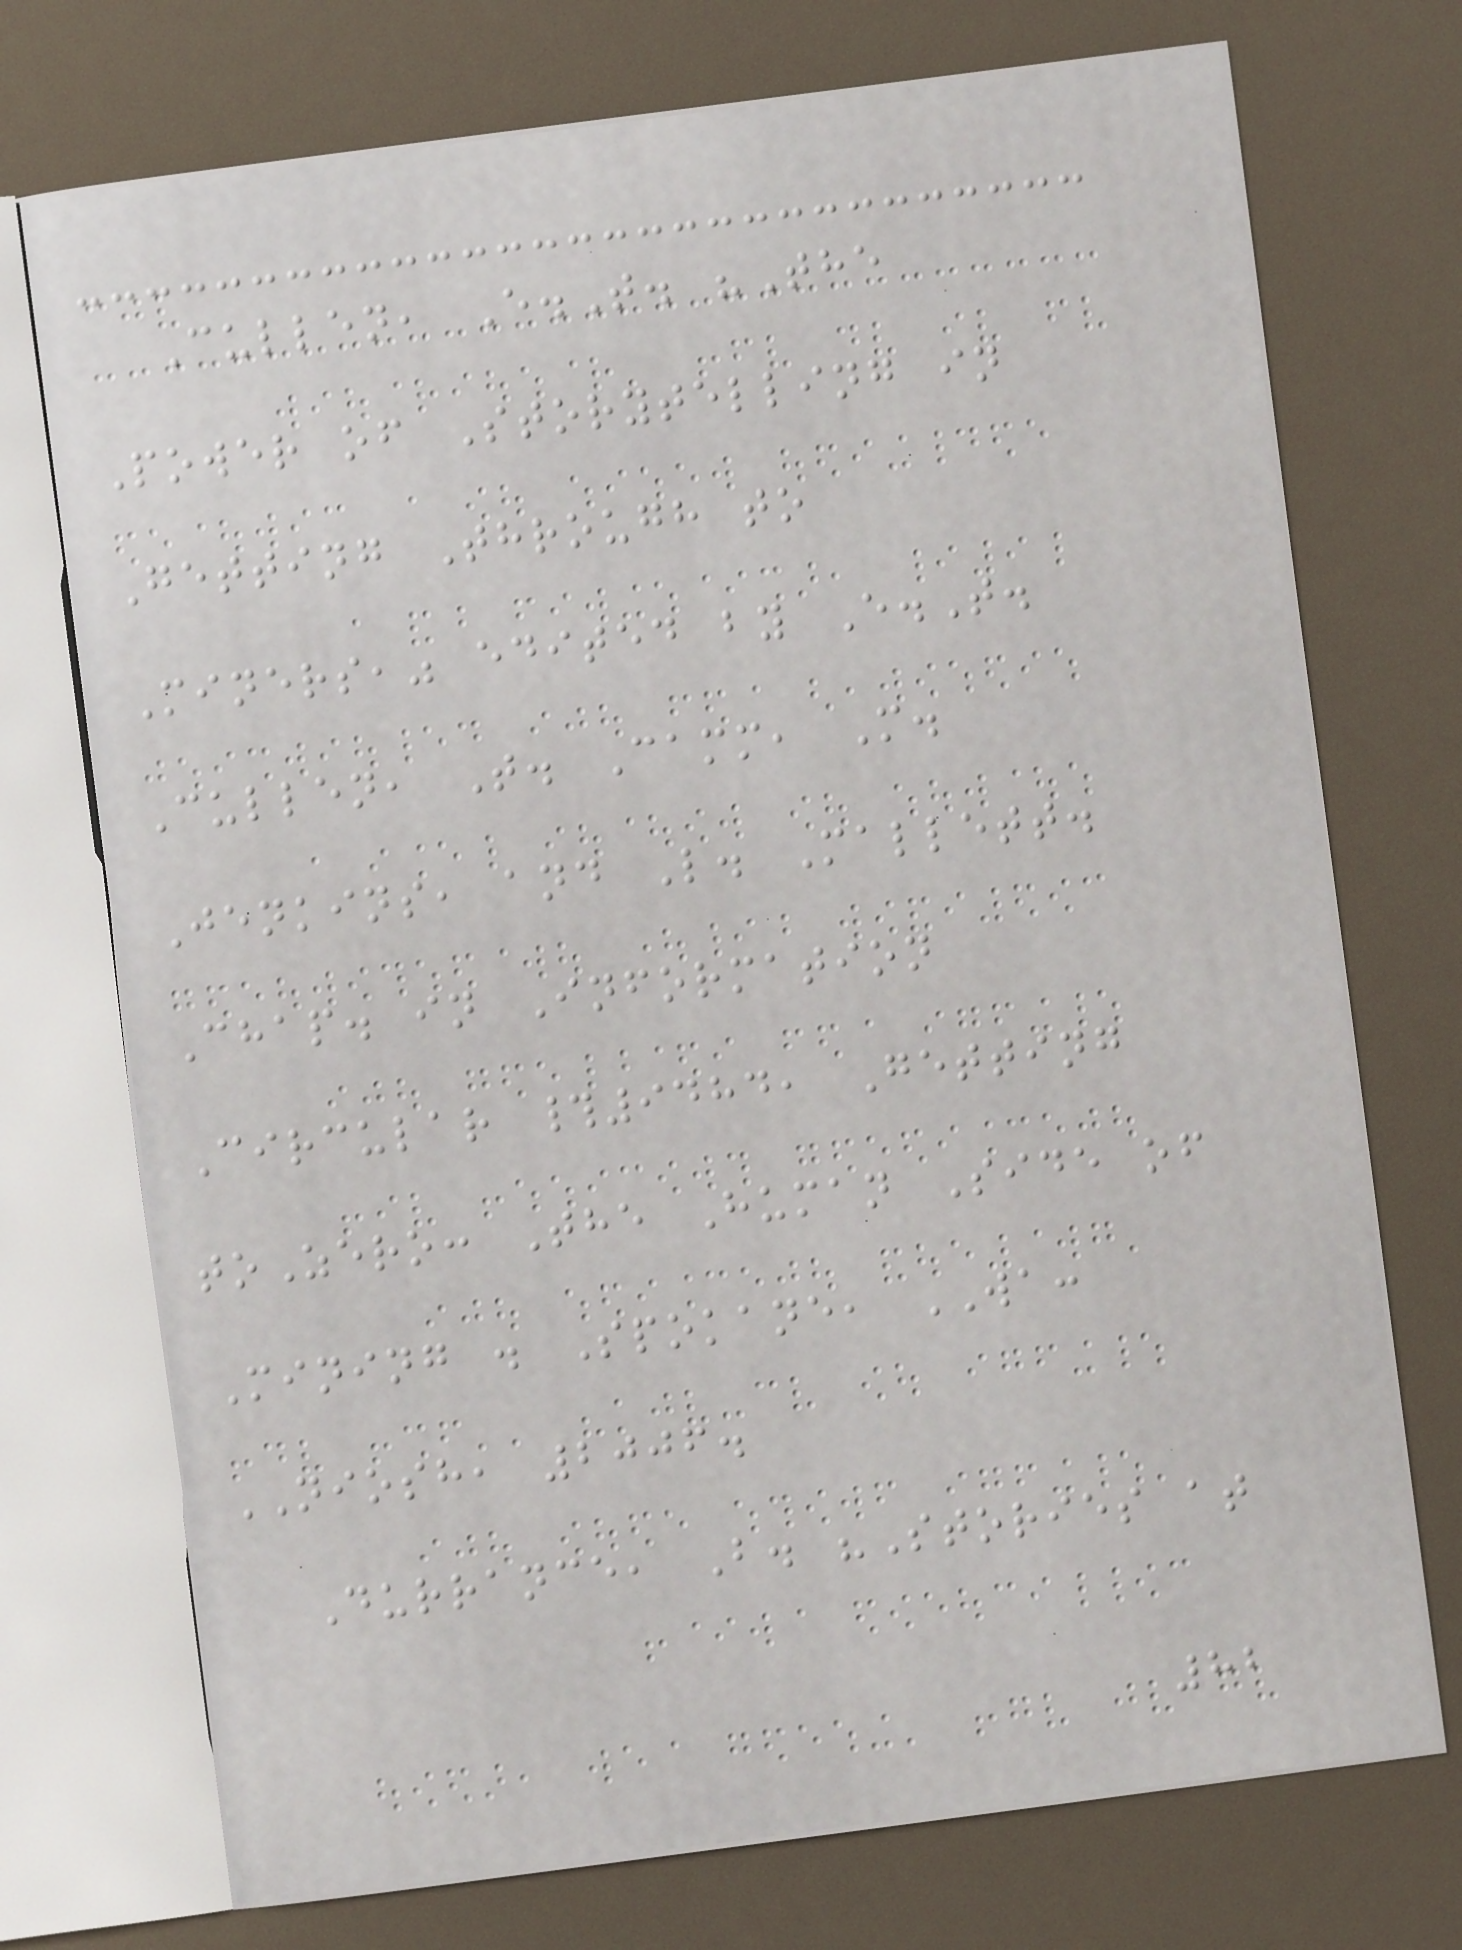Cullen, E.T. "The
Power of Storytelling in
Getting Through to
Miners," edited by E.T.
Cullen, T. Camm, M.
Jenkins, and L. Mallett.
Chap. in Information
Circular #9484, Getting
toZero: The Human Side of
Mining . Spokane, WA:
NIOSH, 2006.
Durrance, B. "Stories at
82
